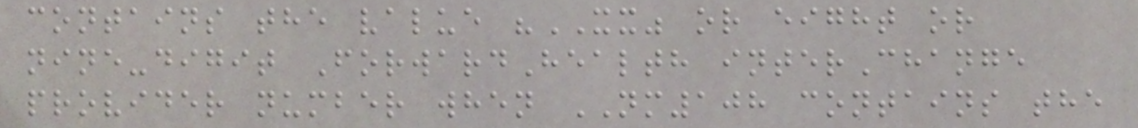contains the value "XX" or eight or
nine-digit ForwardHealth interChange
provider number when NM108 contains the
